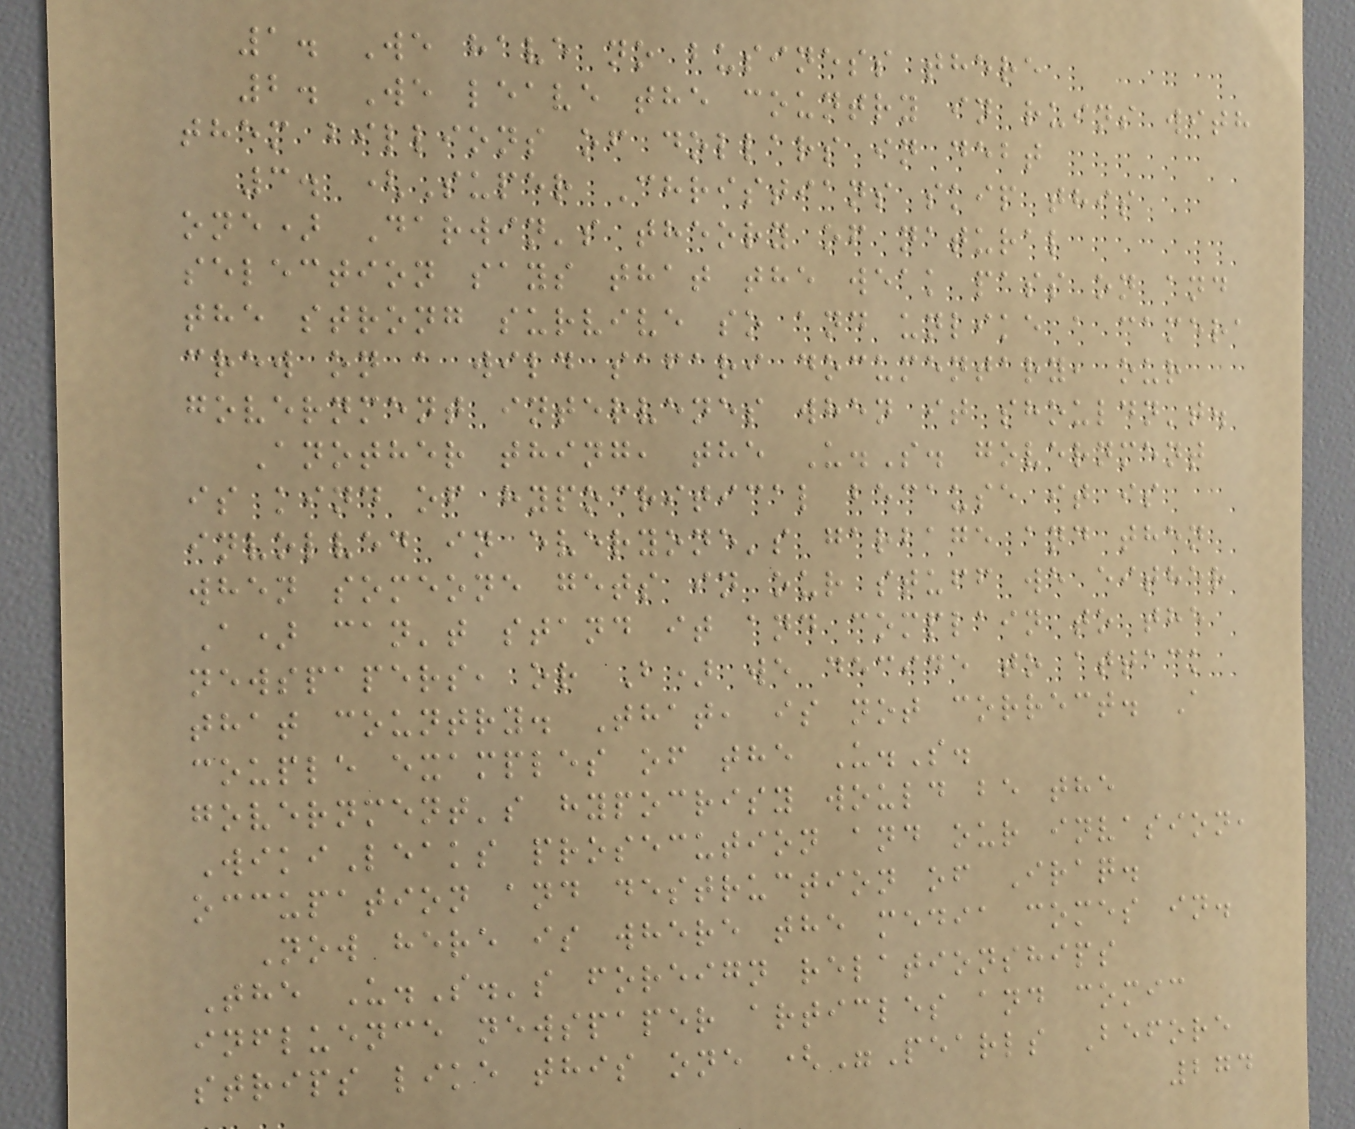1. We have no business there
2. We leave the country in ruins with
them billions of dollars in debt
3. (Super Christians skip this
one) Darwin's theory of natural
selection says that the weak pass on and
the strong survive so and unlike a camera
crew on a wild safari documentary, our
government intervenes when it shouldn't.
Another thing, the U.S. government
is kind of hypocritical because it is
involved in everyone's garbage and then
when someone gets in our stuff we either
A) can't stand it and complain to the
newspapers, or B) we decide to attack
that country. That, is not correct. A
couple examples of the U.S.
government's hypocrisy would be the
WikiLeaks prosecution and our invasion,
occupation and destruction of Iraq.
Now here is where the media comes in.
The U.S.'s foreign relationships
influence newspaper articles and comic
strips like this one ("Pearls Before
274
